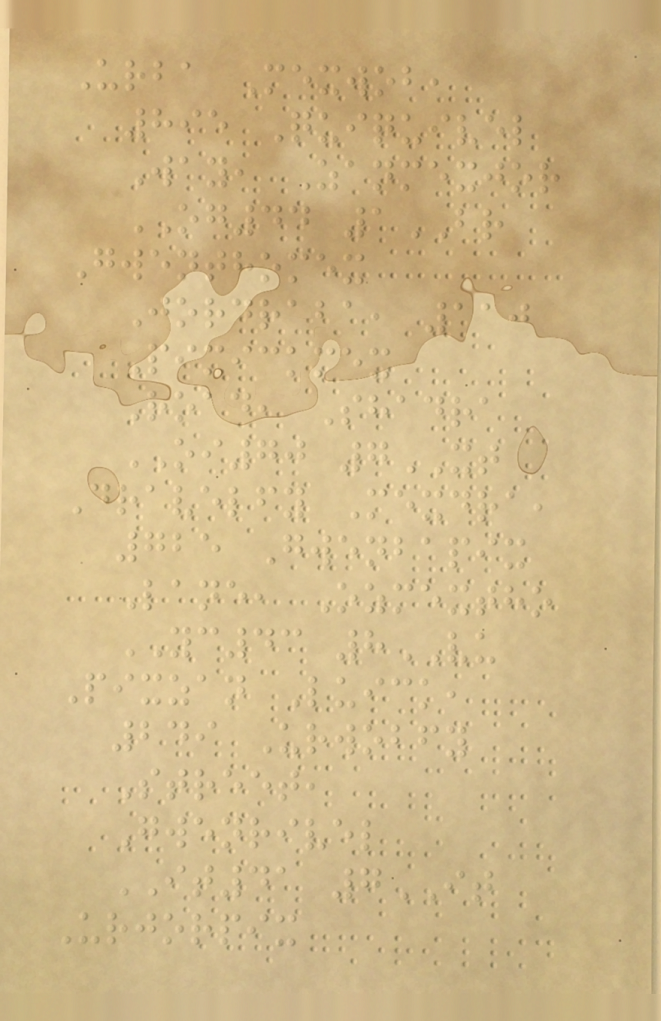Urba Mexwob,
895 Quiquivel
Way, Zanmexjor
OG44 1BR
Gwenthomex
Jordraba, 110
Pixickmex
Road, Shadra
OI70 7XT
Dravelfy Mexdra,
725 Gwenbapix
Lane, Ozmextho
YC43 8VU
Pixzan Luick,
249 Urwobfy
Street,
Gwenrivel
IT41 7IT
Urjorpix
